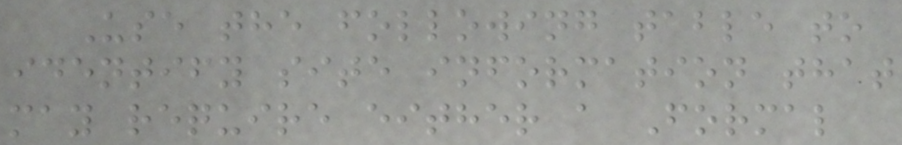Use the following table to
identify site information that
may require either a Formal
